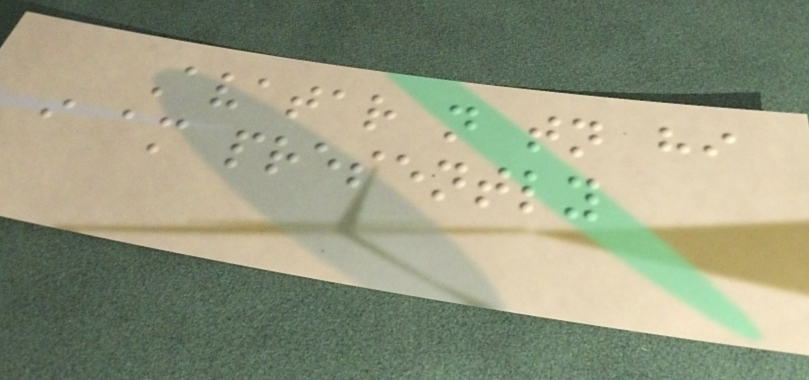Avatar n tn hi
i am presently
